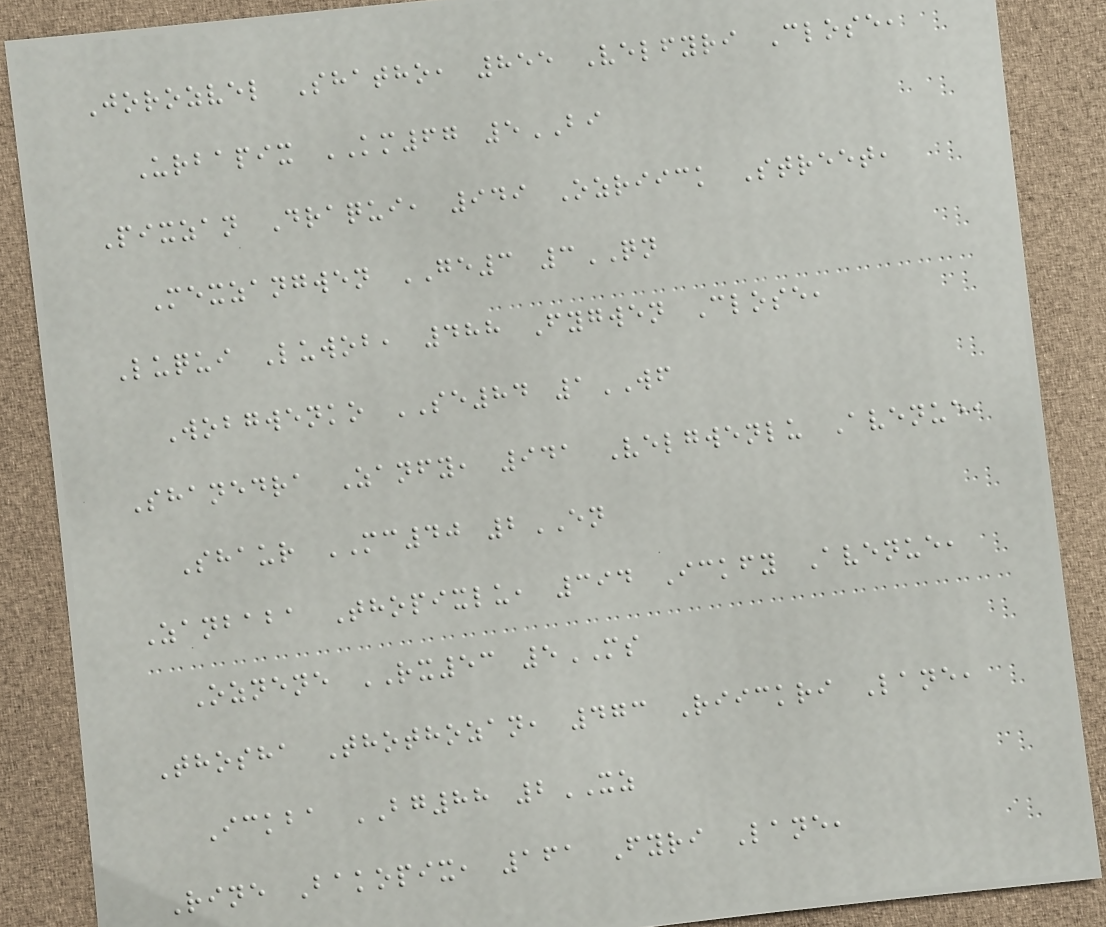Jorozvel Shatho, 855 Velfyri Close,
Urbapix KM67 5BI
Pixzan Draqui, 949 Ozriick Street,
Mexzangwen GE3 3QN
Luqui Luwob, 488 Fygwen Close,
Wobgwenko SE84 1WF
Shanedra Zanfy, 941 Velgwenlu Avenue,
Shaur MC40 2EN
Zanbaba Thopixlu, 394 Ickfy Avenue,
Oznene RX53 5MS
Thosha Thothozan, 473 Riickri Lane,
Ickba BG88 2XZ
Rine Bakopix, 161 Fyri Lane,
